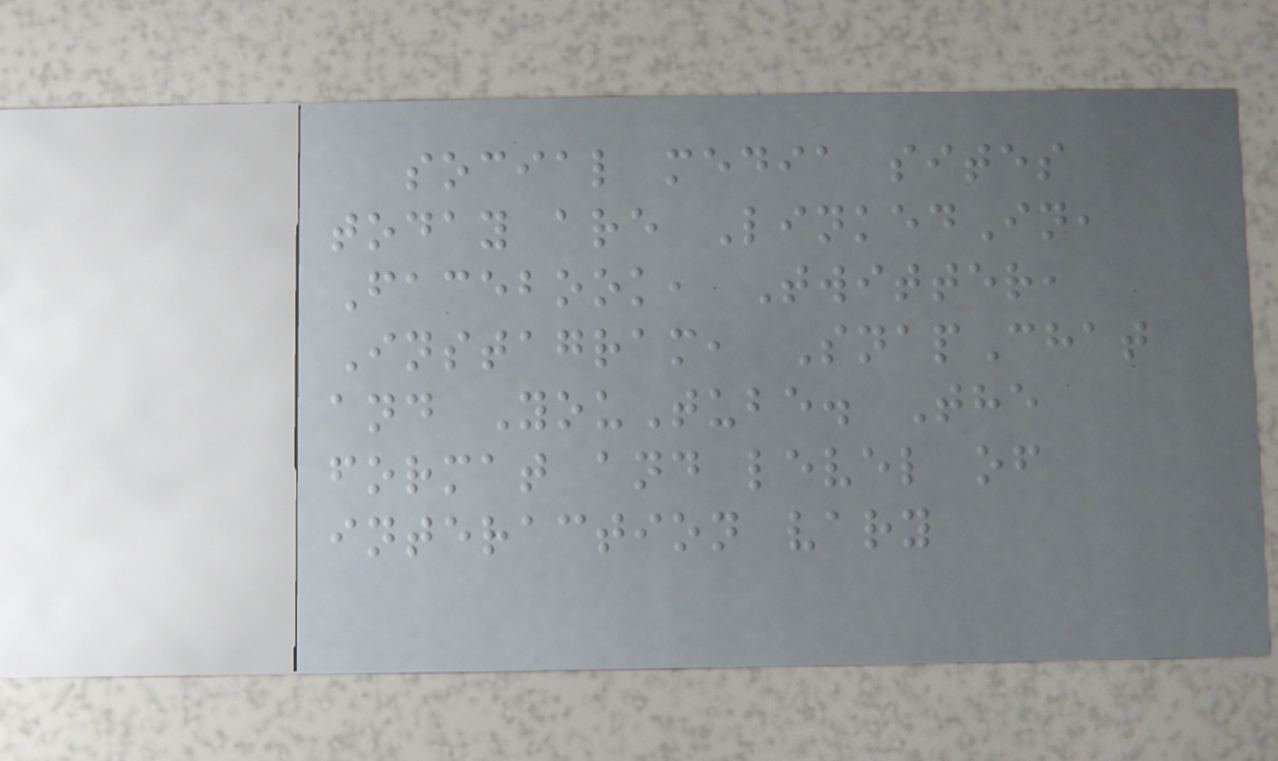social media sites
today are LinkedIn,
Facebook, Twitter,
Instagram, SnapChat
and YouTube. The
format and level of
interaction vary
